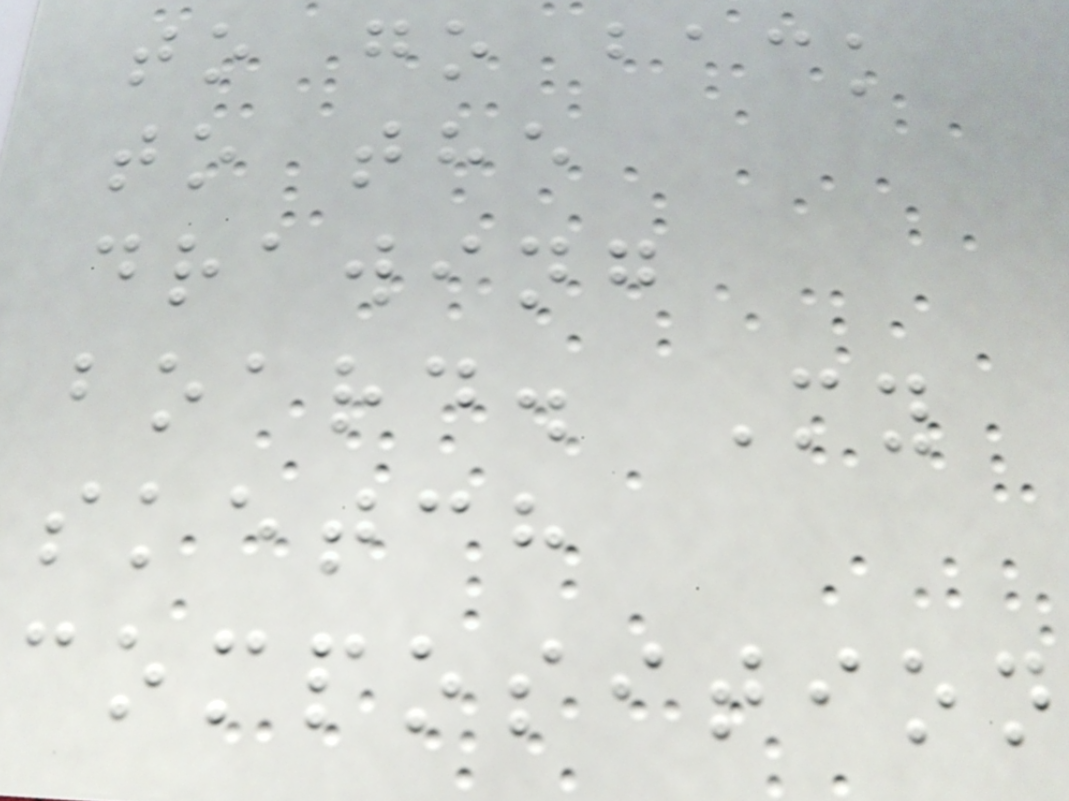to go back
to the
drawing
board. My
sketch
composition
